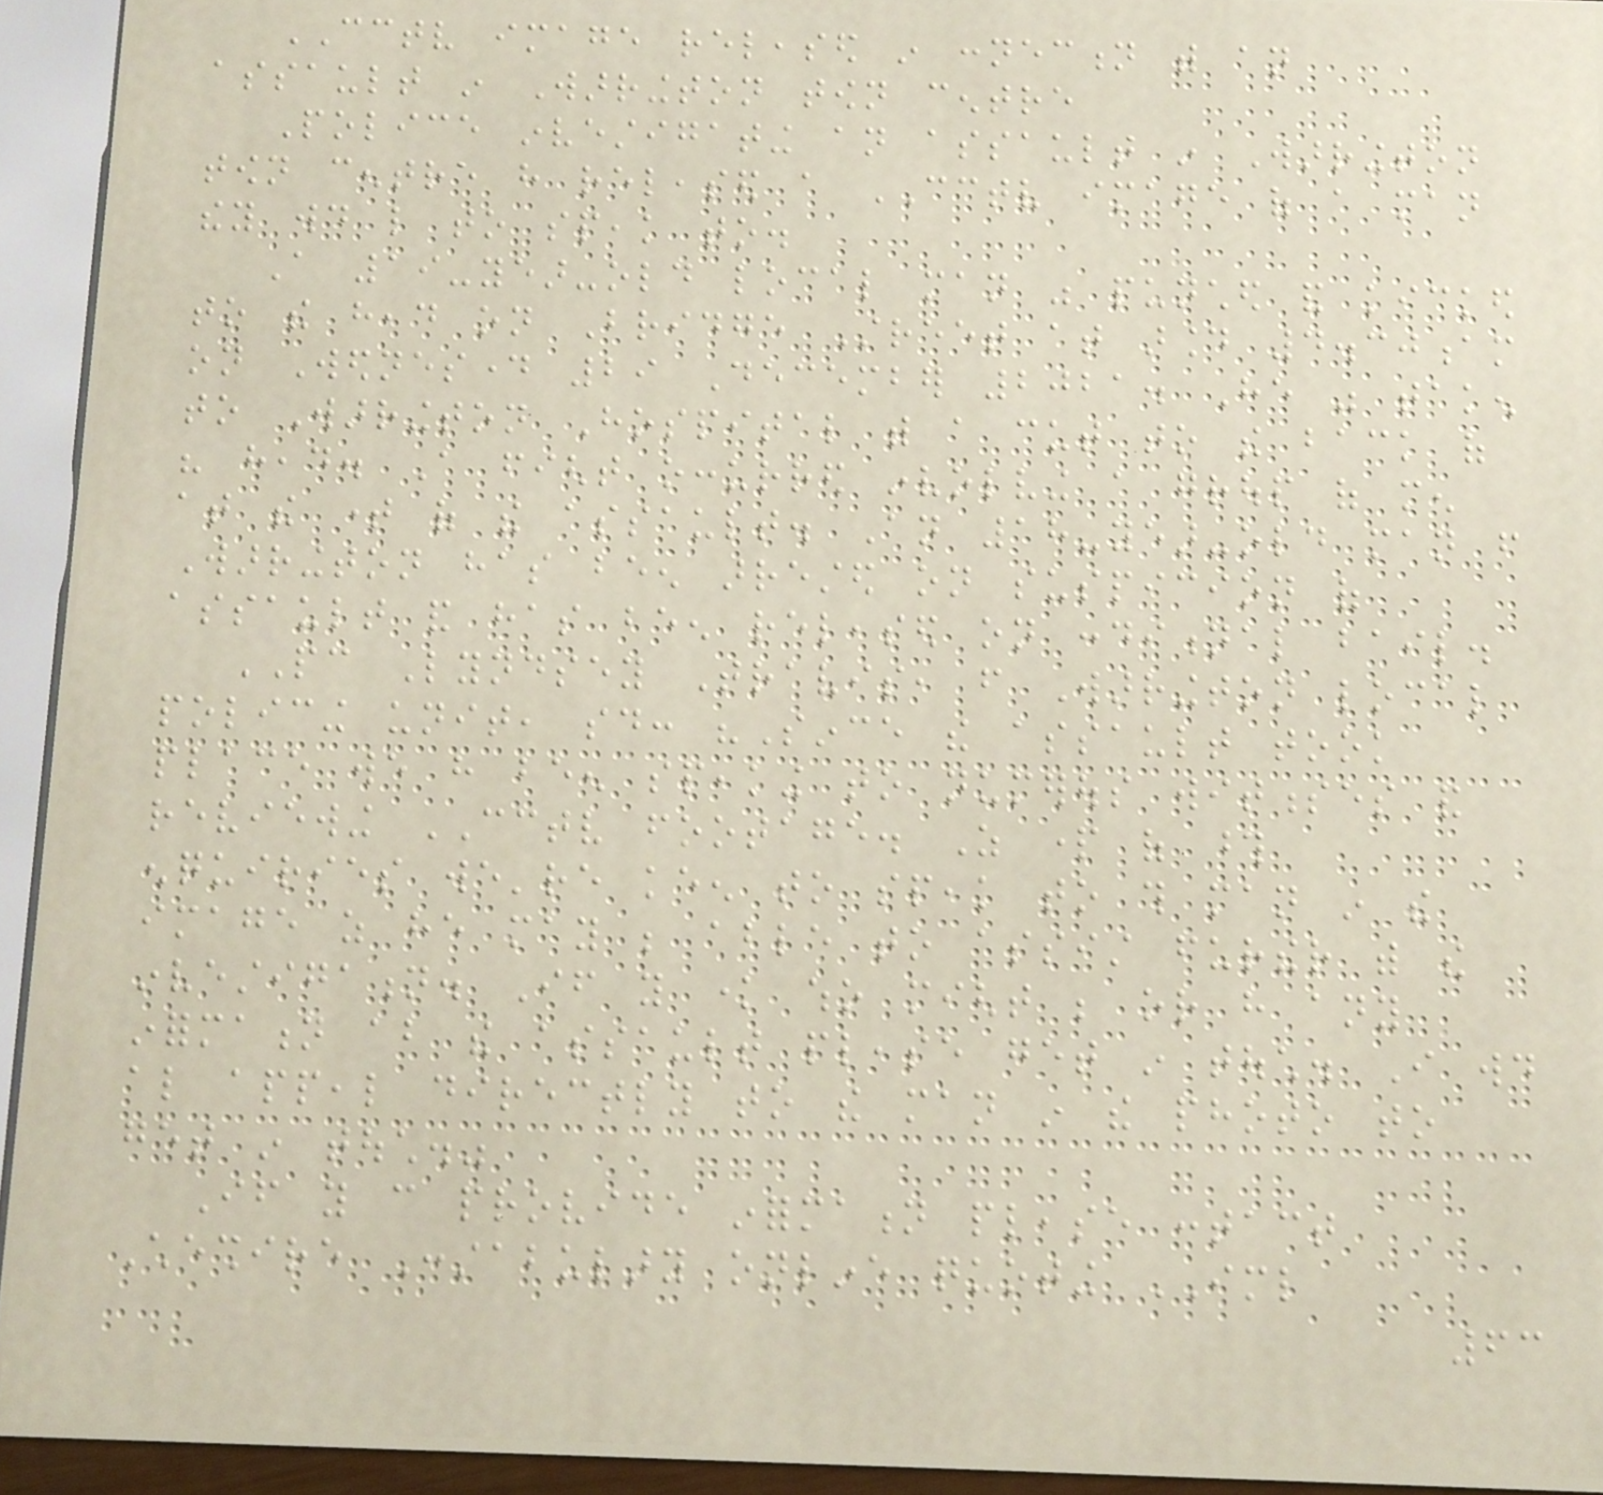CCTV image released in connection with an
assault in Warrington town centre
Police investigating an assault in Warrington
town centre have released a CCTV image of a man
they would like to speak to.
A 19-year-old local man was punched and kicked
to the head on Bridge Street at around 4.30am
on Wednesday 29 December 2021. He was taken
to Warrington Hospital with a cut to the back of
his head. A fight occurred involving a group of men
at the time of the assault. An 18-year-old man from
Warrington has been arrested on suspicion of
assault and has been released on conditional bail.
PC Lyndsey Travis, from Warrington local
policing unit, said: "Since the assault took
place we have been speaking to numerous witnesses and
reviewing CCTV footage. As part of those
enquiries we're keen to speak to this man in the
image as he may be able to assist further with the
investigation. If you know who might be or have any
information about the assault please get in touch. I would
also appeal directly to the man in the photo to
get in touch."
If you can provide information please contact
Cheshire Constabulary online quoting IML
63
